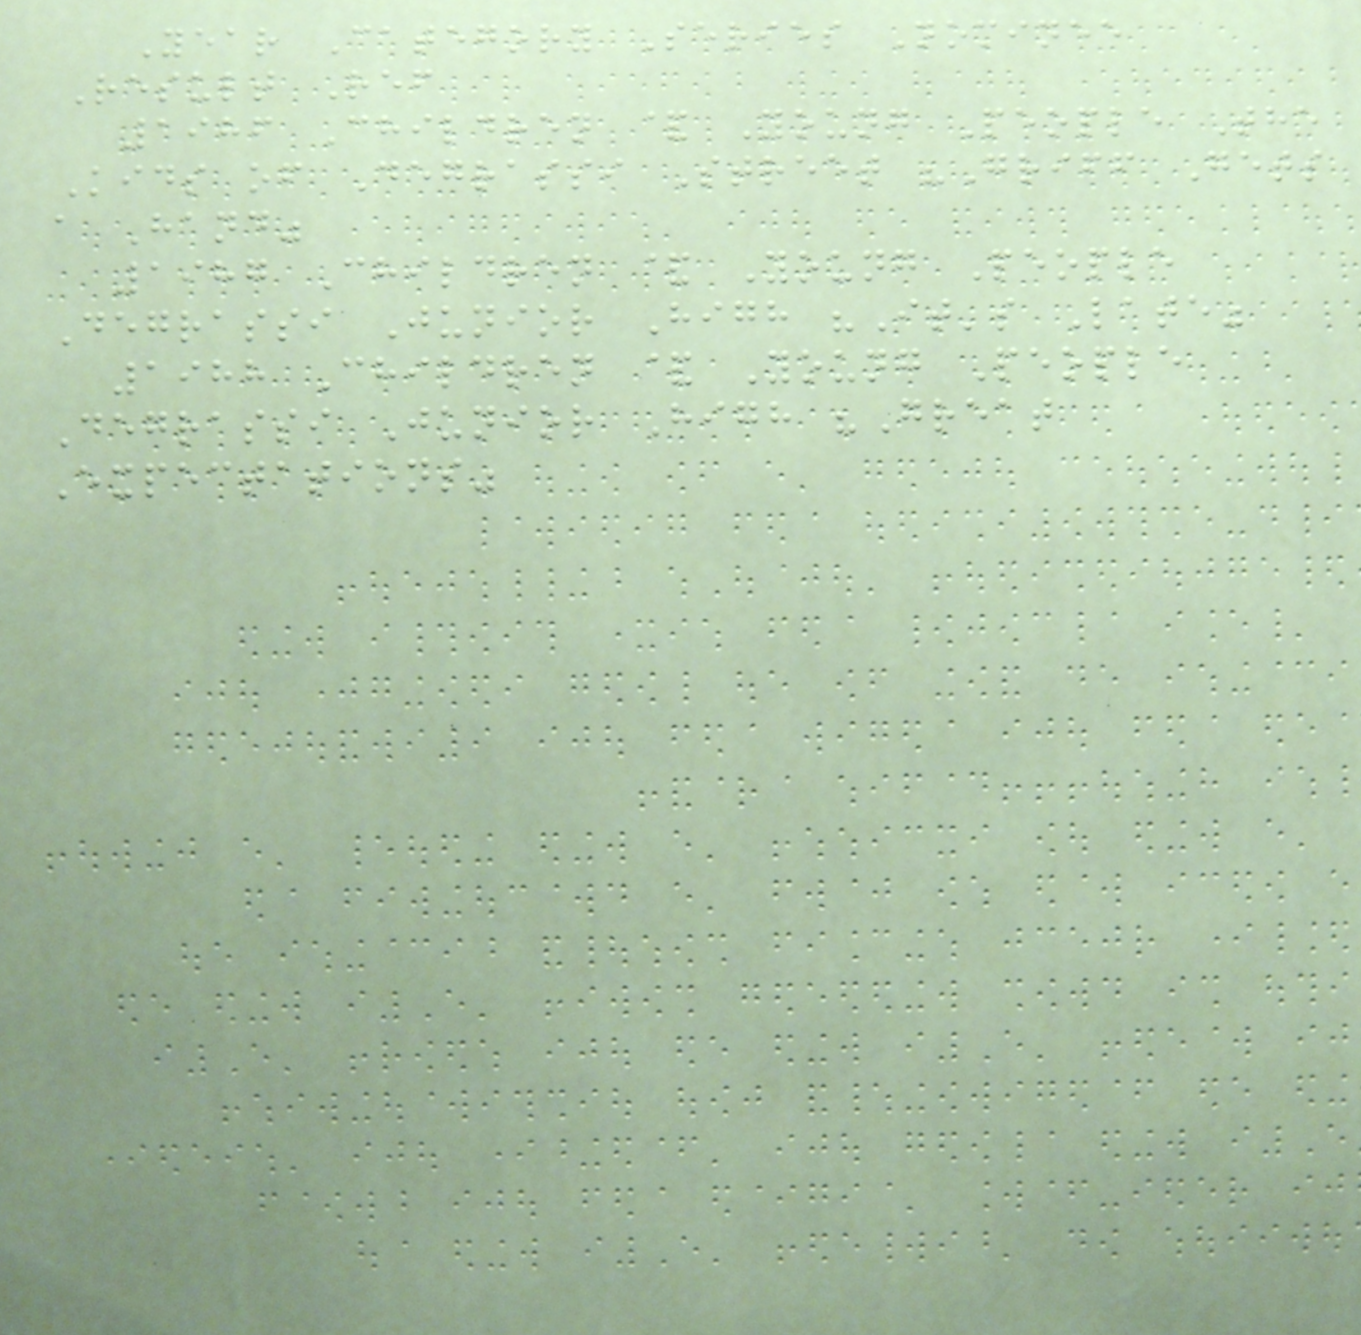Year Category Series Nominee
Result Ref
1986 Children & Young People The
Kids of Degrassi Street "Griff Gets
a Hand"
1987 Children & Young People
Degrassi Junior High "It's Late"
1988 Children & Young People
Degrassi Junior High "Great
Expectations"
